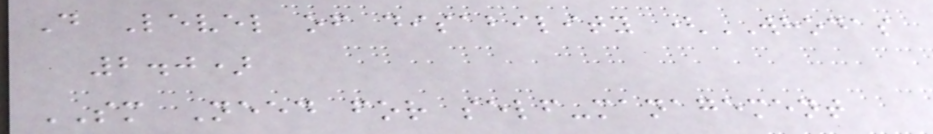D Level of disability (WHODAS
2.0)
SM Need for self-management
